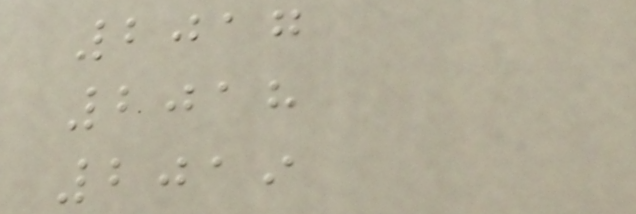2017
2018
2019
